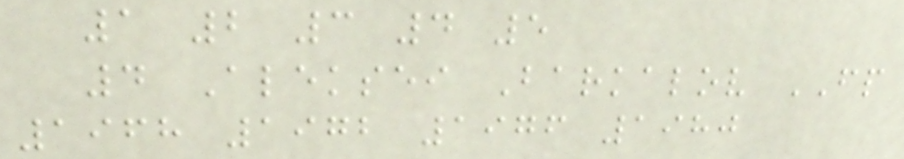1 2 3 4 5
4 Aleksei Barkalov FP
1968 1972 1976 1980
